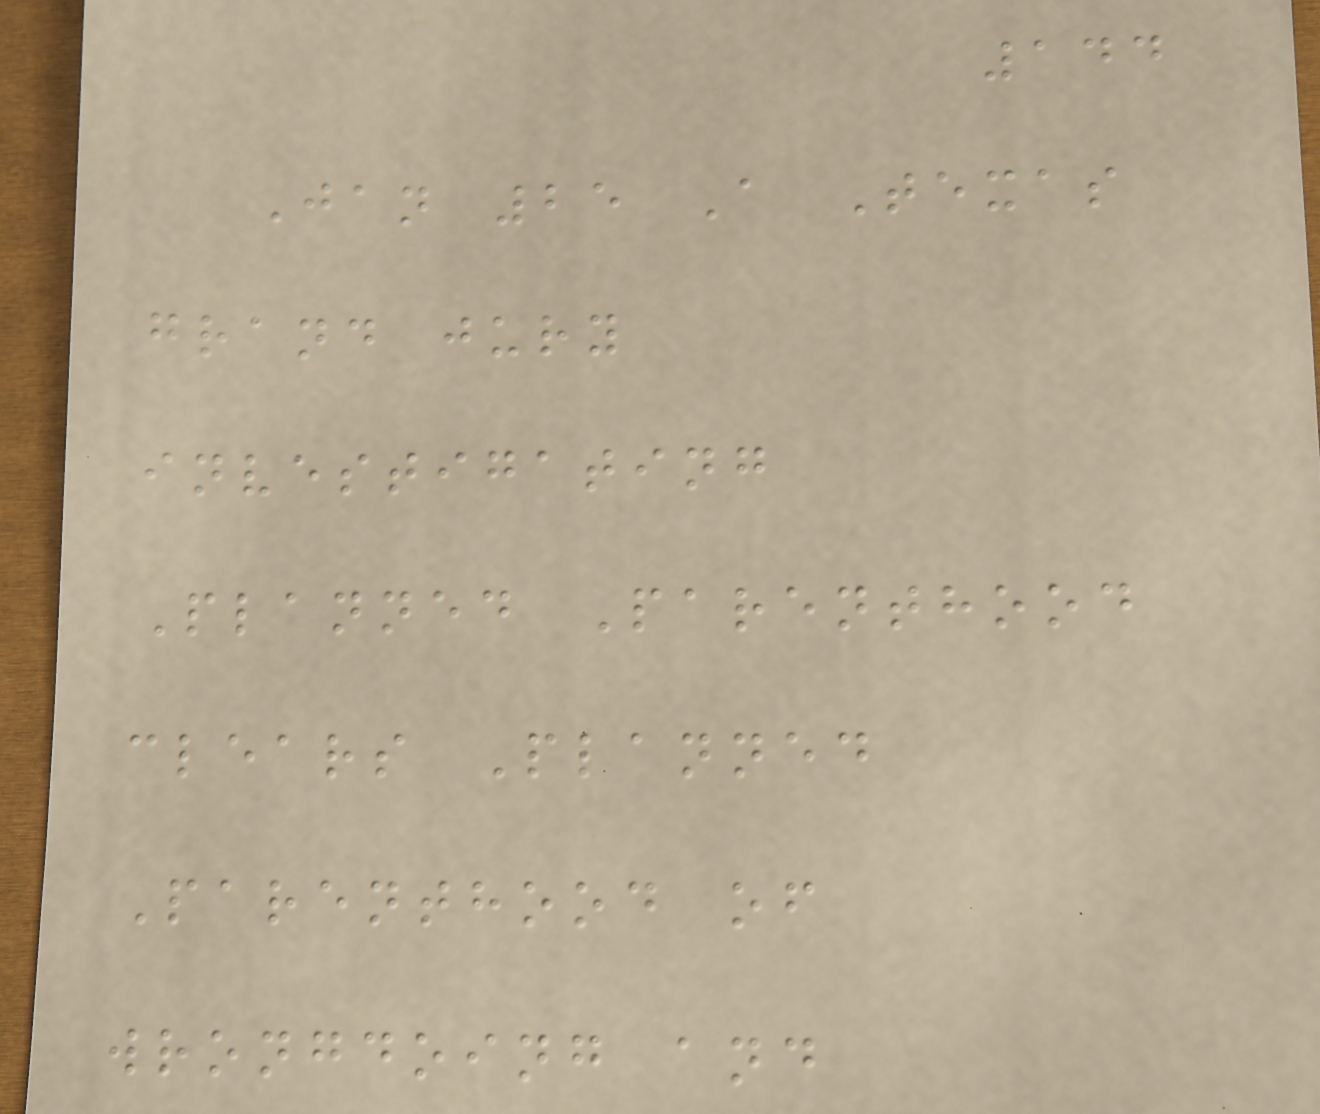144
Jan 25 A Texas
grand jury
investigating
Planned Parenthood
clears Planned
Parenthood of
wrongdoing and
